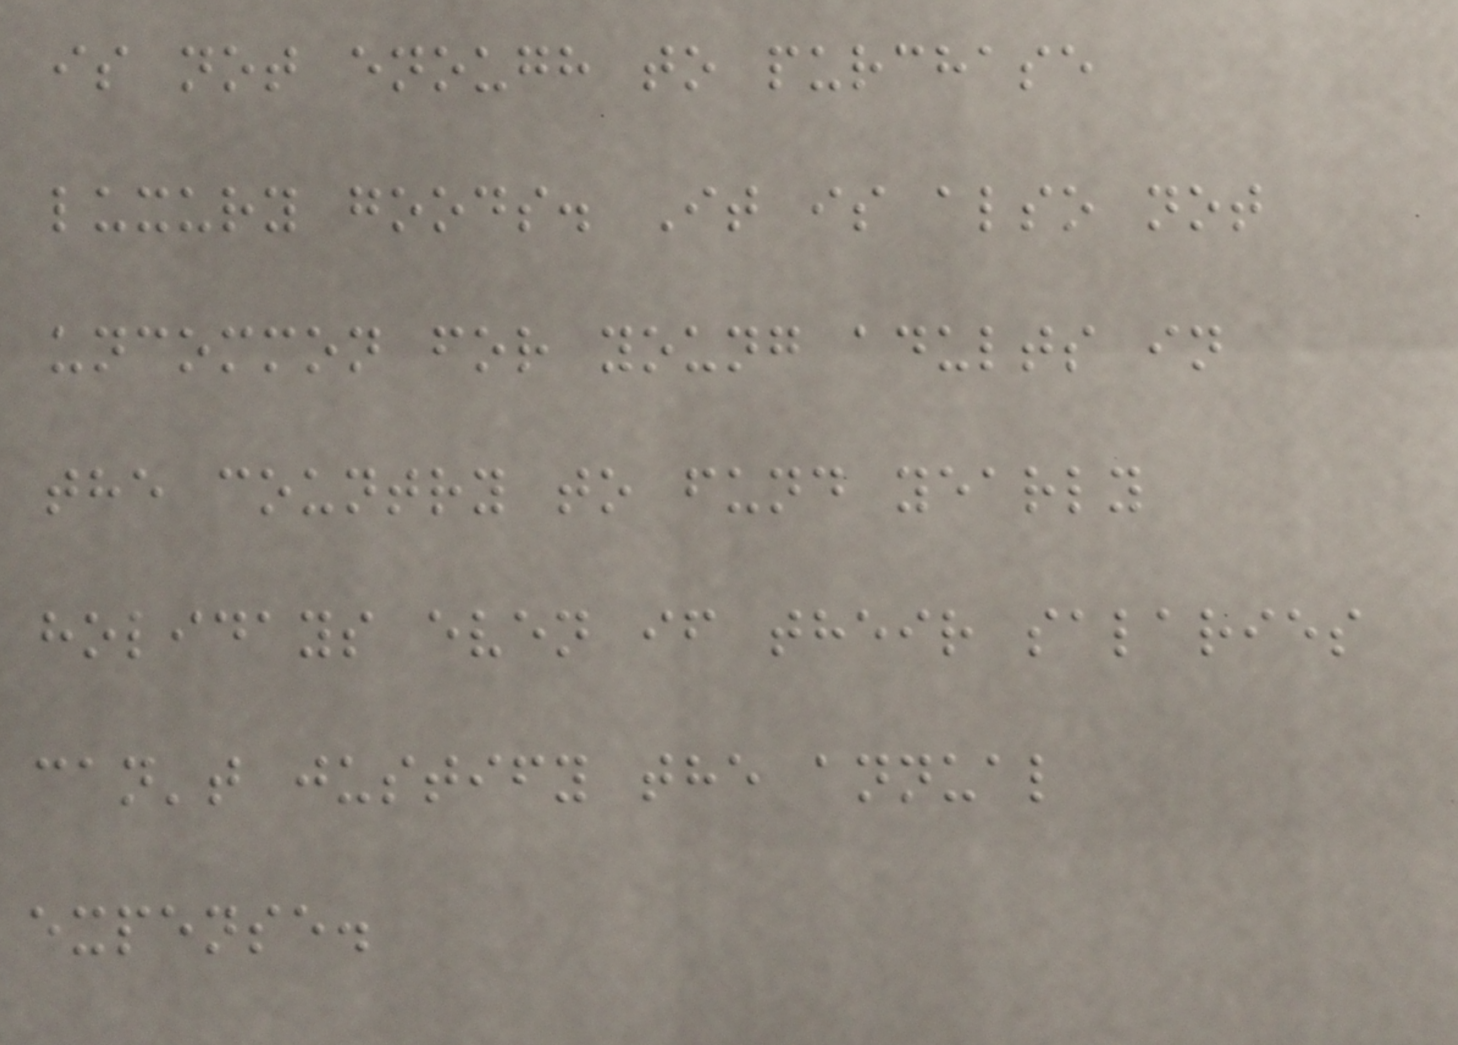is not enough to purchase
luxury goods. It is also not
uncommon for young adults in
the country to fund yearly
holidays even if their salaries
can't justify the annual
expense.
